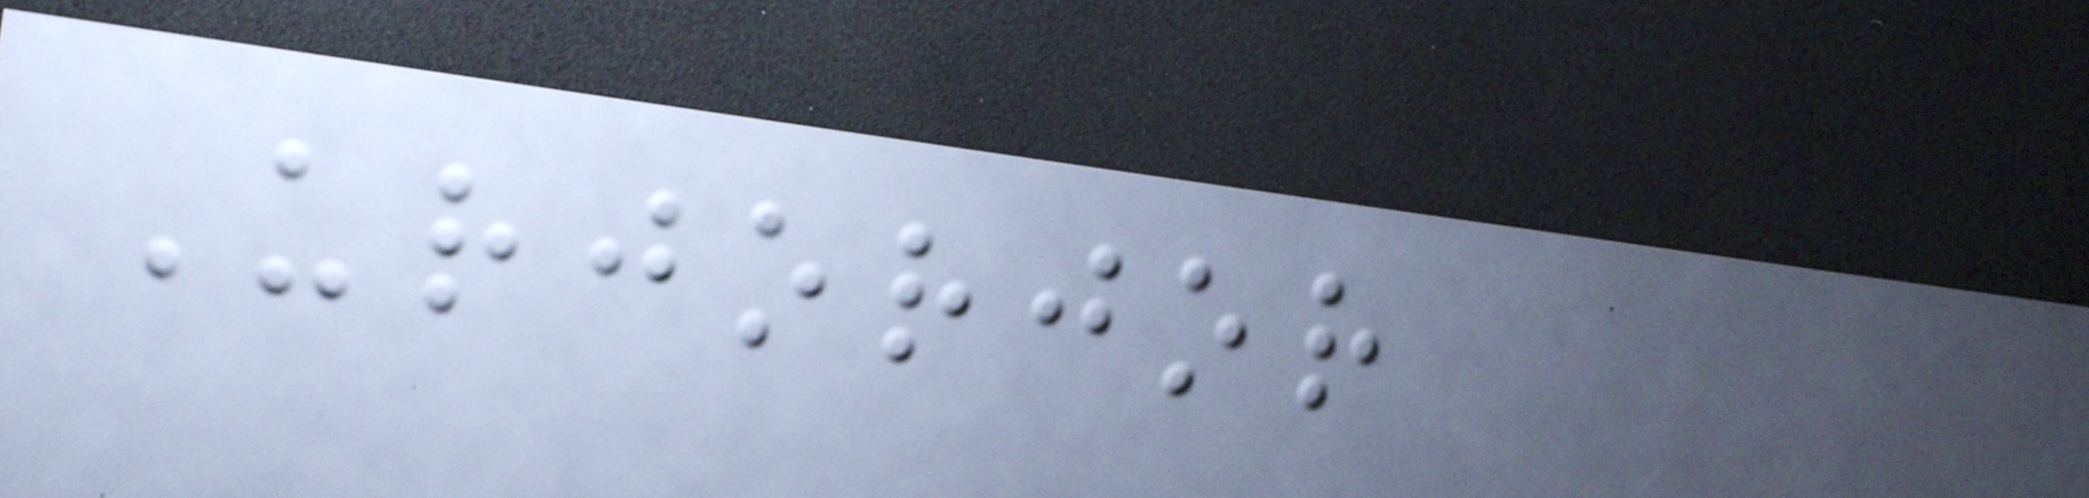Urjorjor
